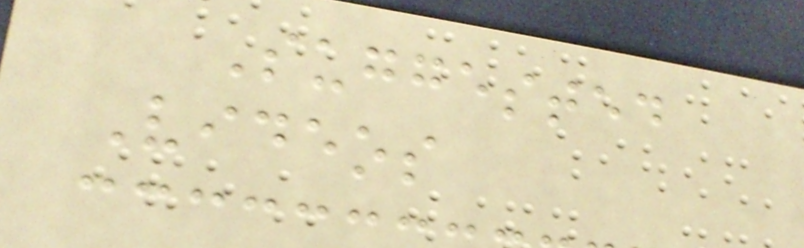Suggested
Videos
